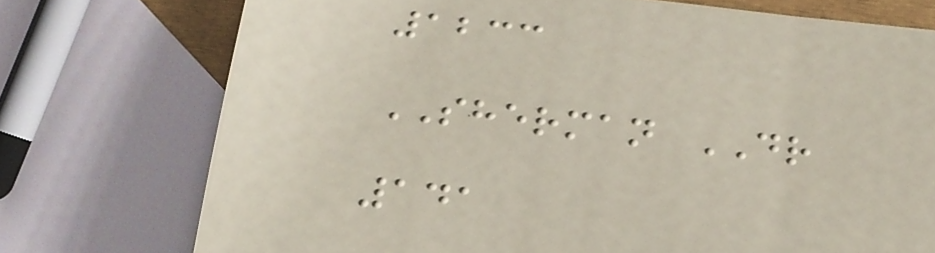1233
SHERMAN DR
141
